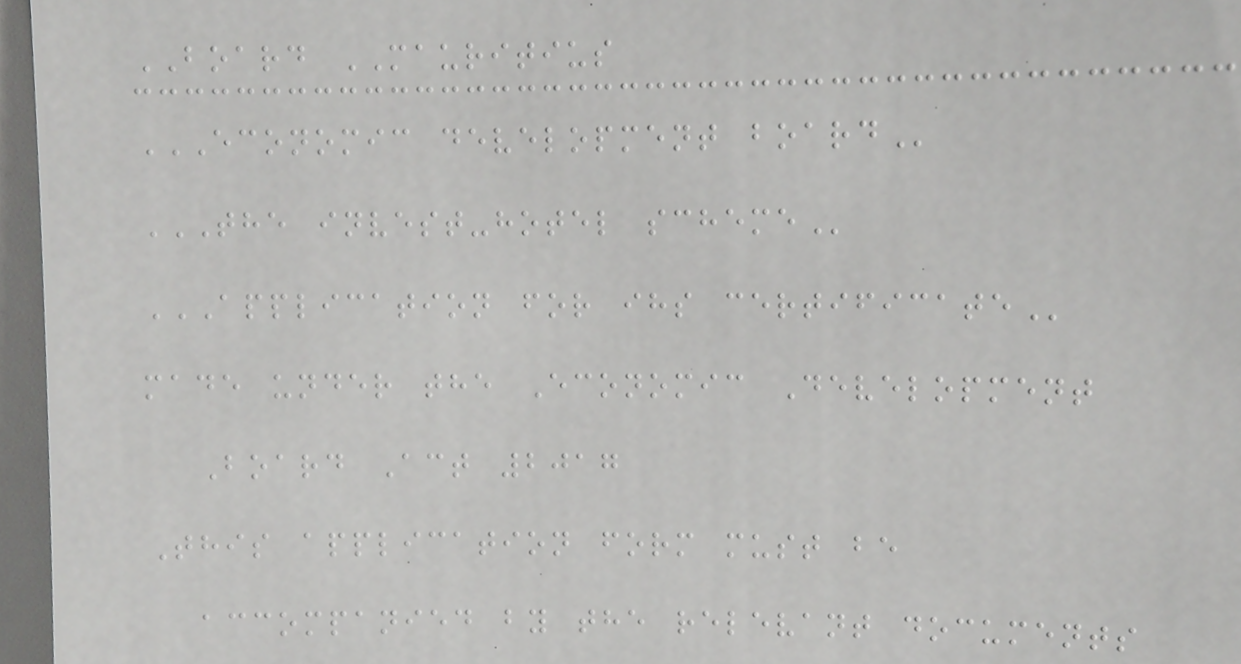BOARD MAURITIUS
ECONOMIC DEVELOPMENT BOARD
THE INVEST-HOTEL SCHEME
APPLICATION FOR IHS CERTIFICATE
made under the Economic Development
Board Act 2017
This application form must be
accompanied by the relevant documents
